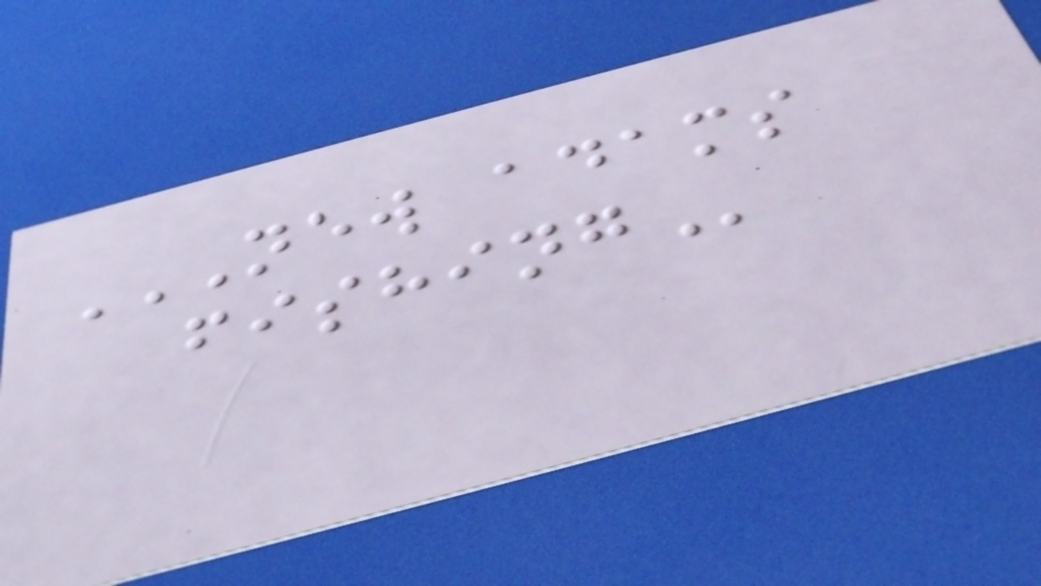NEW ADAMS
FISHING
